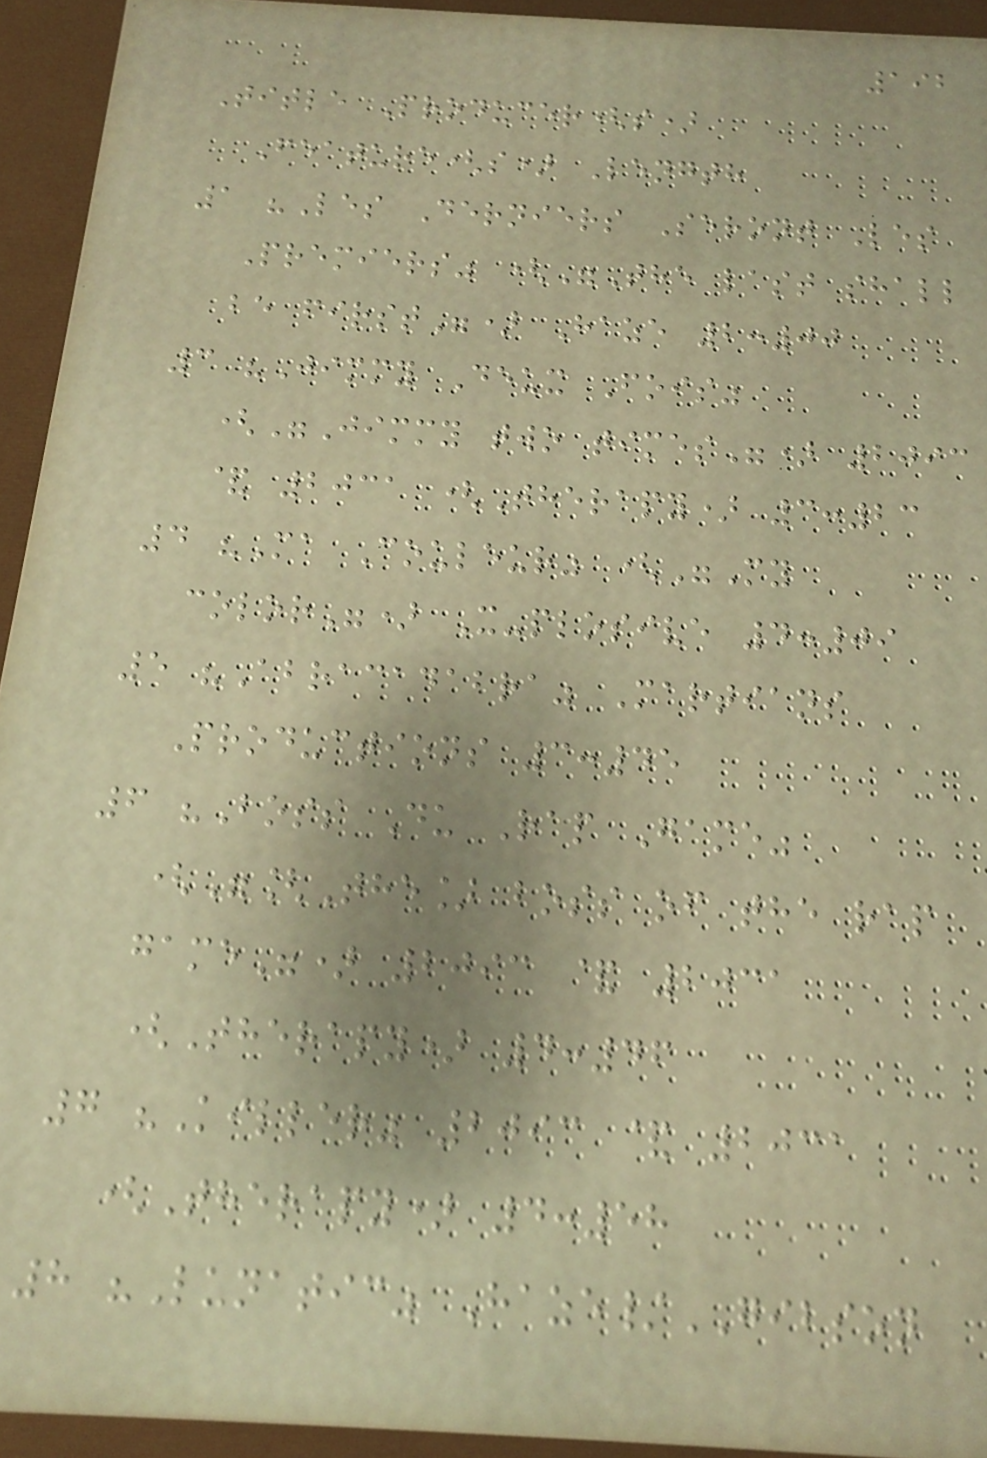192
Title Producer(s)
Feature(s) Length
1 "Les Derniers Seront Les
Premiers" ("The last shall
be first") Haze 2:00
3 "Jimmy Deux Fois"
("Jimmy two times") 2093
& 2031 (Therapy) 3:23
4 "Ma Couleur" ("My
color") X-plosive 4:09
5 "Abracadabra" Martians
Productions 3:45
6 "Boss Du Rap Game"
("[The] boss of the rap
game") 2093 & 2031
(Therapy) 4:46
7 "Killer" 2093 & 2031
(Therapy) 4:58
8 "Lunatic" Haze/GIBSON
